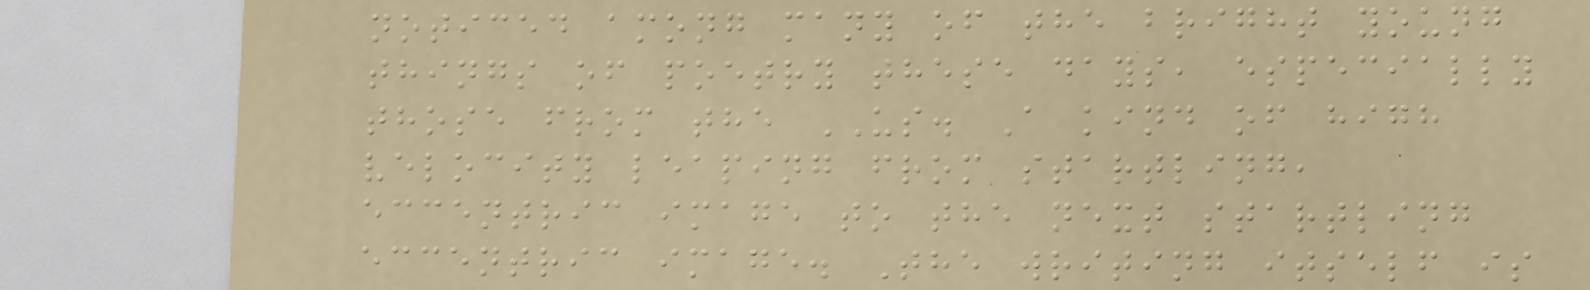noticed among many of the bright young
things of poetry these days, especially
those from the US. A kind of high
velocity leaping from startling,
eccentric image to the next startling
eccentric image. The writing itself is
